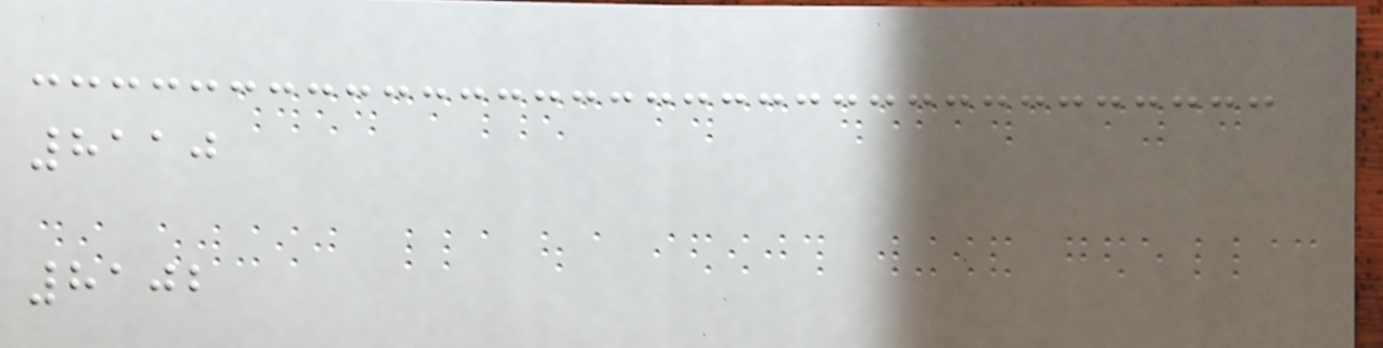8110
8102
